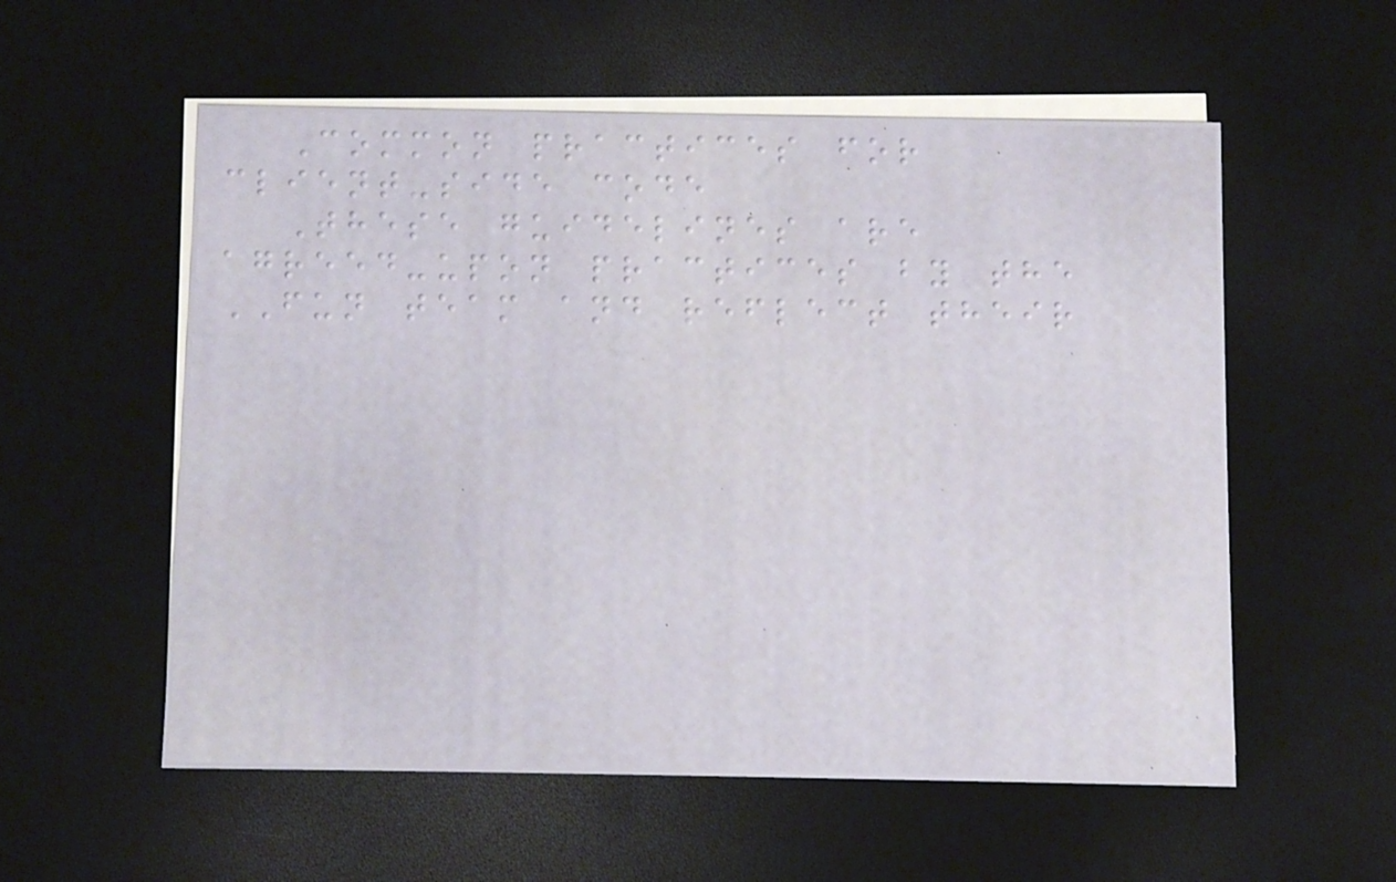Common practices for
client-side code
These guidelines are
agreed-upon practices by the
FUN team and reflect their
